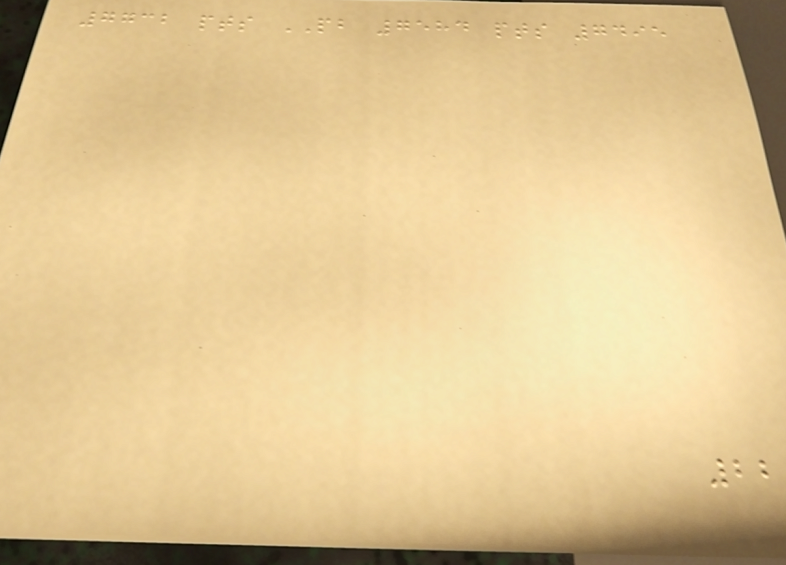7732 pts PB 7584 pts 7495
22
